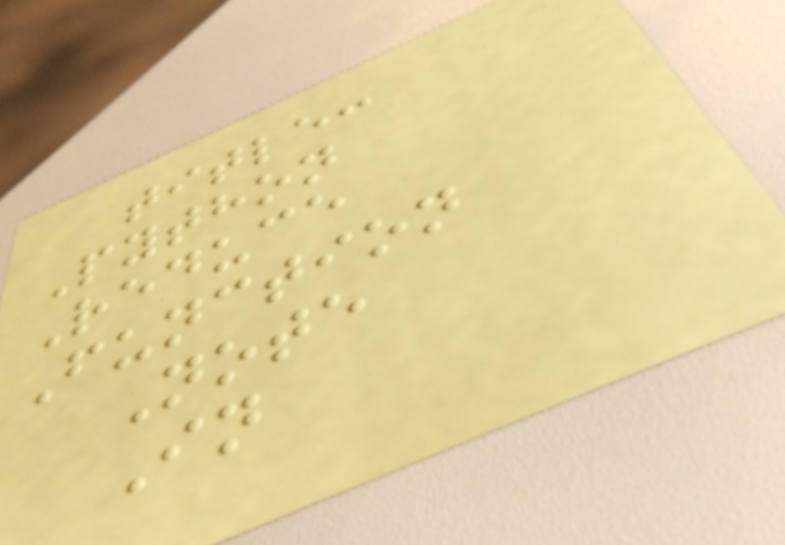title:
Python
Reduce
Function
Note
In
